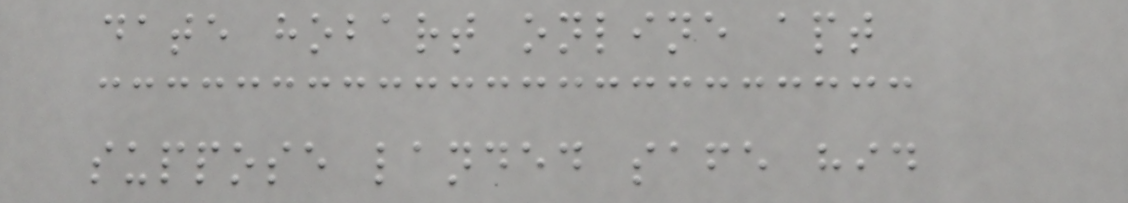date hobart online apt
suppose landed safe hid
